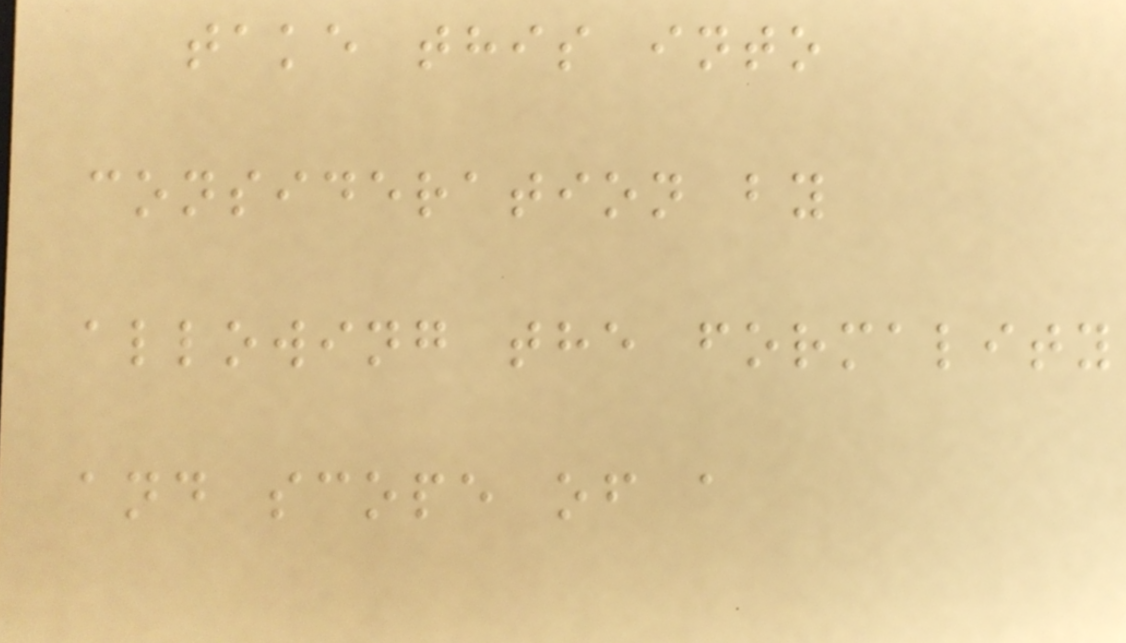take this into
consideration by
allowing the formality
and scope of a
